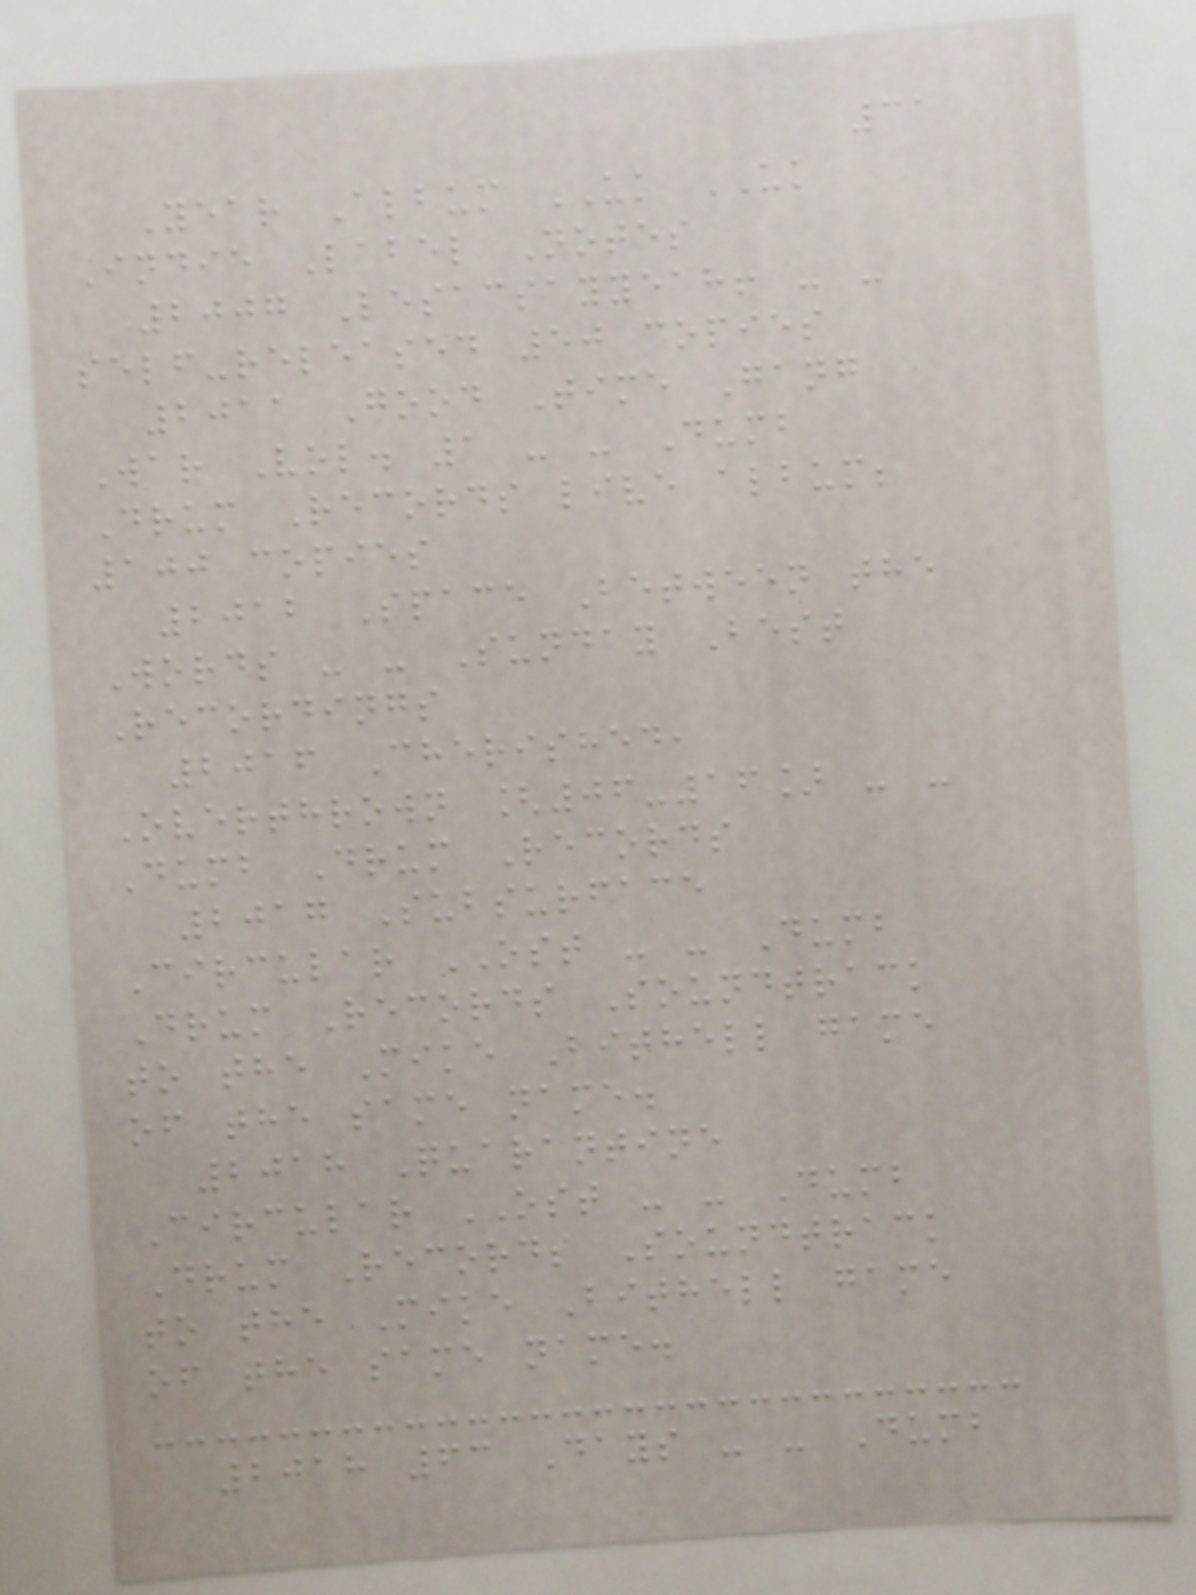31
Year Album UK UK
Indie Label Notes
2007 Lesacsayyeah! - -
self-released 50 copies
2011 Good Time Gang
War Vol. 1 - - Dumb
Drum Records live album;
100 copies
2012 Space Between the
Words - - Sunday Best
Recordings
2016 Cherished,
Overthrown [06-16] - -
Dumb Drum Records
2017 Subsurface
Circular OST - - Dumb
Drum Records Soundtrack
to the Mike Bithell game
of the same name.
2018 Quarantine
Circular OST - - Dumb
Drum Records Soundtrack
to the Mike Bithell game
of the same name.
2018 63 Days - - Dumb
